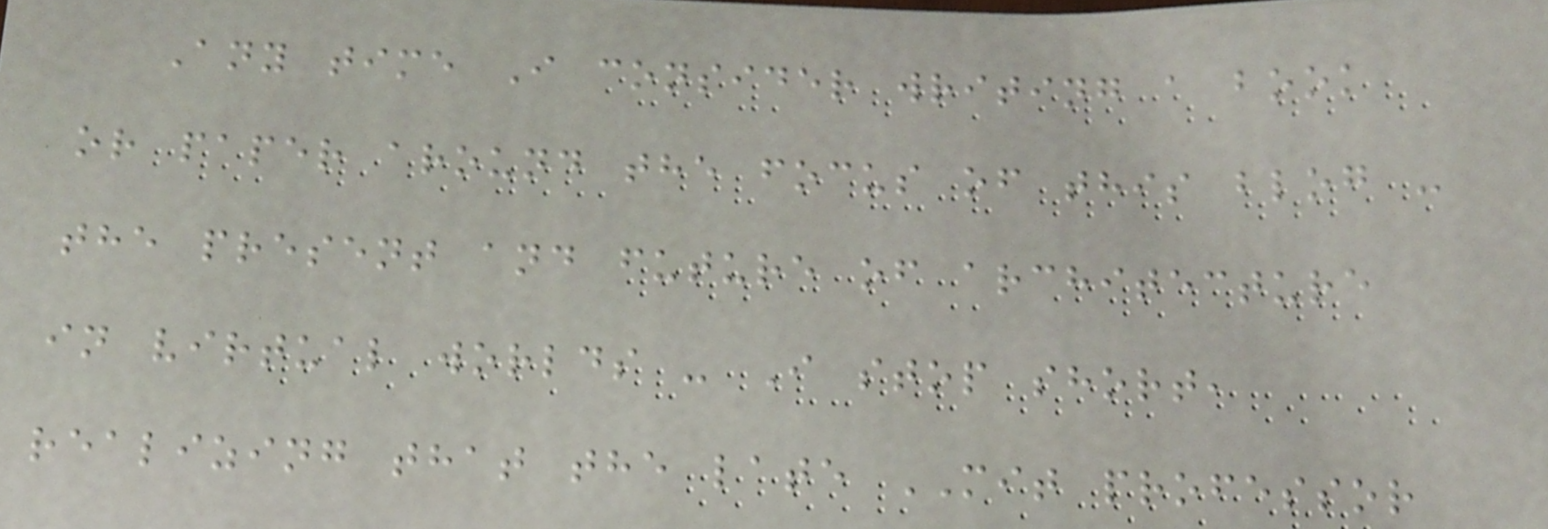Any time I consider writing a book
or paper around the focus of this blog -
the present and future of architecture
in virtual worlds - I stop short,
realizing that the late MIT professor
